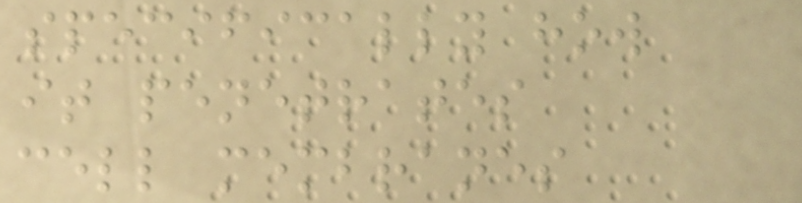specifically how
it penetrates
cell membranes
